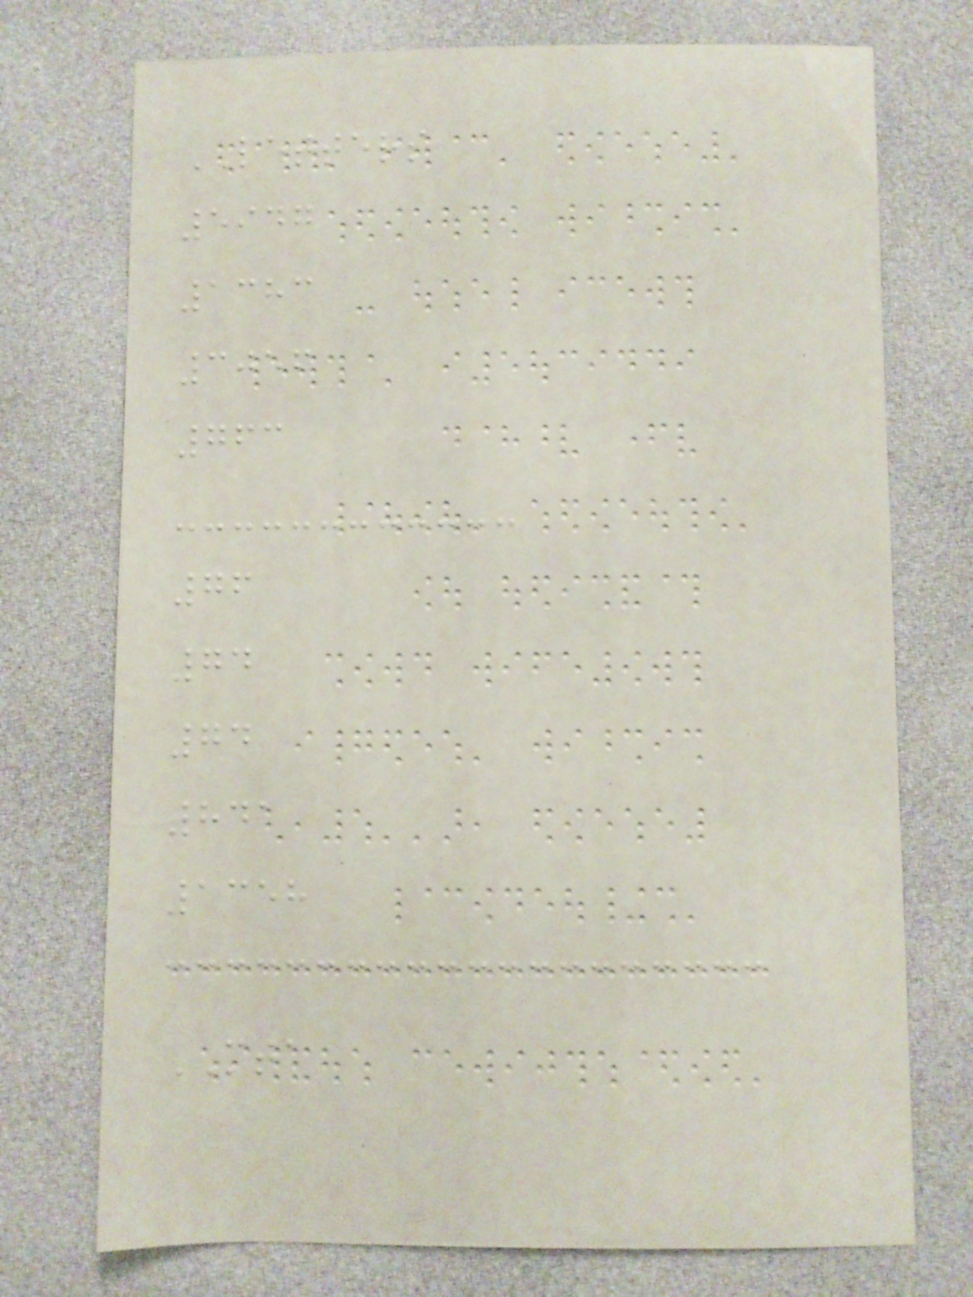LETTERS
5947
1383
3056
763
76
74
74
841
1358
MTA
